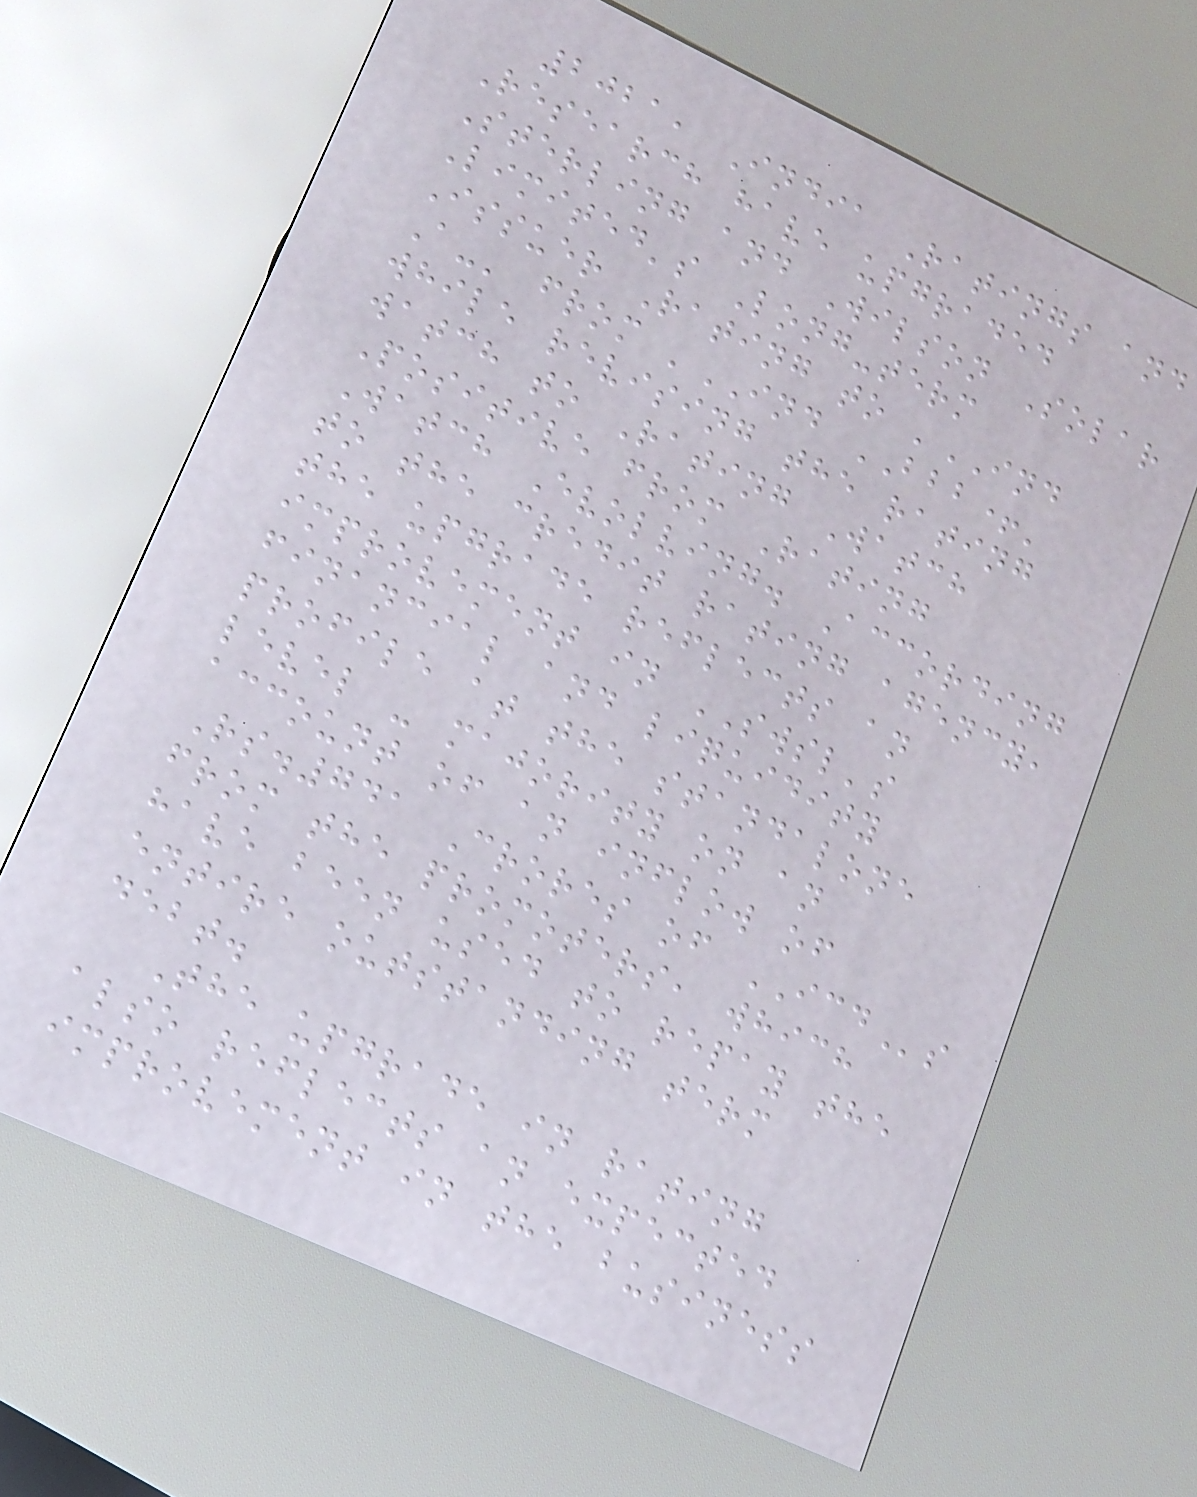2021, India Ratings and
Research have upgraded
Sterling and Wilson Solar
Limited's Long-term
Issuer Rating to 'IND
A-' from 'IND BBB+'
while revising the rating
watch to Rating Watch
Positive from Rating
Watch Evolving. According
to the credit rating agency,
the upgrade reflects an
improvement in SWSL's
financial and liquidity
profile at the standalone
level - majority on an
account of an inflow of
Rs.741 Crores of ICDs
from the promoters, which
have been used to repay the
entire outstanding term
debt.
The upgrade in rating
also reflects an expected
improvement in the business
